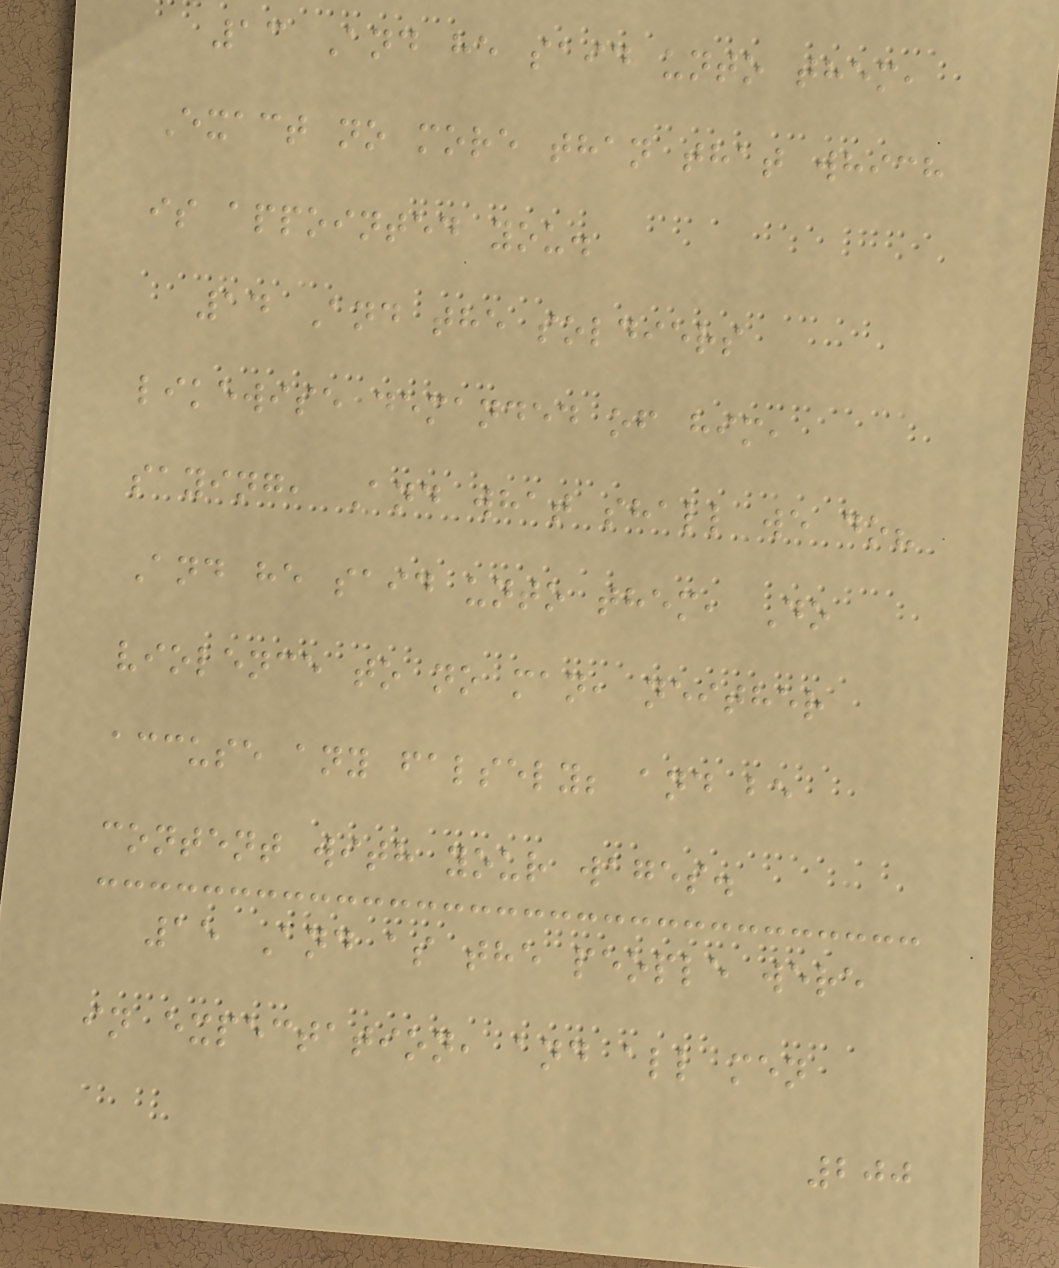13 And he said unto them,
Exact no more than that which
is appointed you.
14 And the soldiers
likewise demanded of him,
saying, And what shall we do?
And he said unto them, Do
violence to no man, neither
accuse any falsely; and be
content with your wages.
15 And as the people were
in expectation, and all men
200
